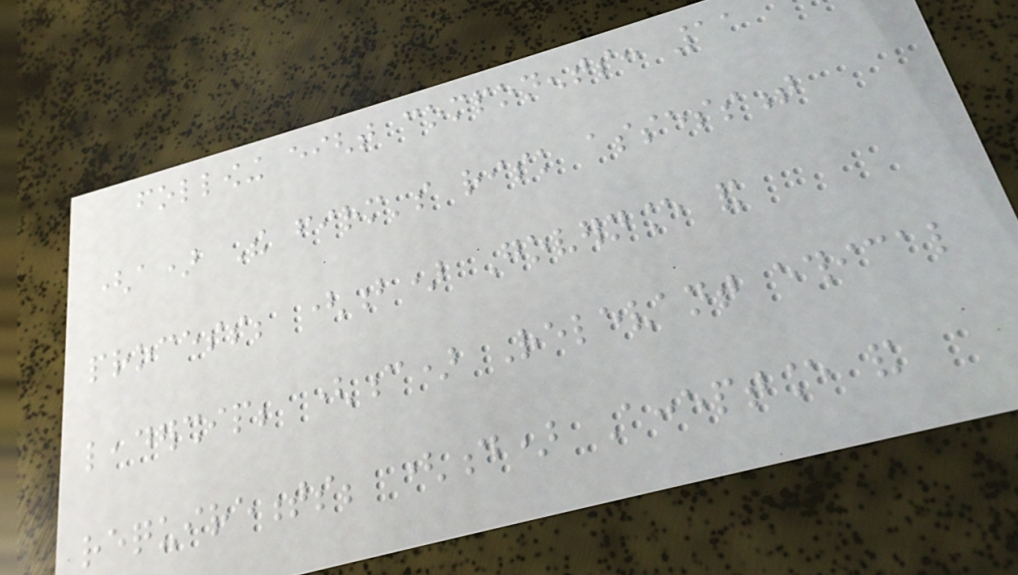following eight components: 11
(a) The firm's risk assessment
process; (b) Governance and
leadership; (c) Relevant ethical
requirements; (d) Acceptance and
